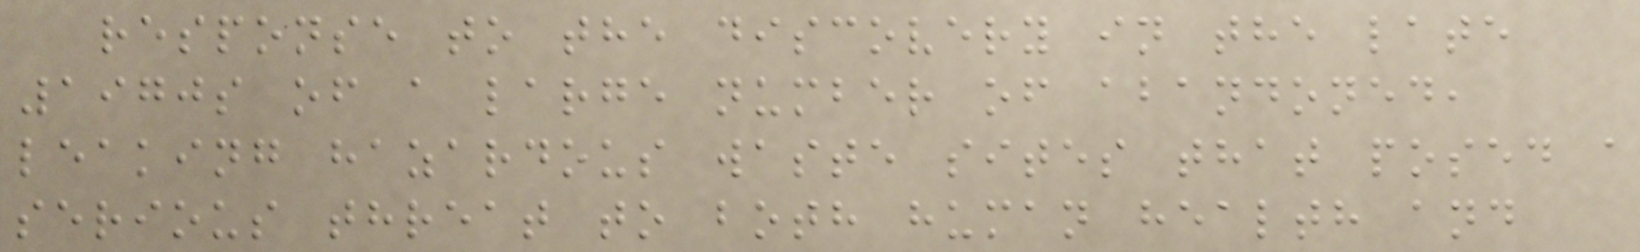response to the discovery in the late
1970s of a large number of abandoned,
leaking hazardous waste sites that posed a
serious threat to both human health and
